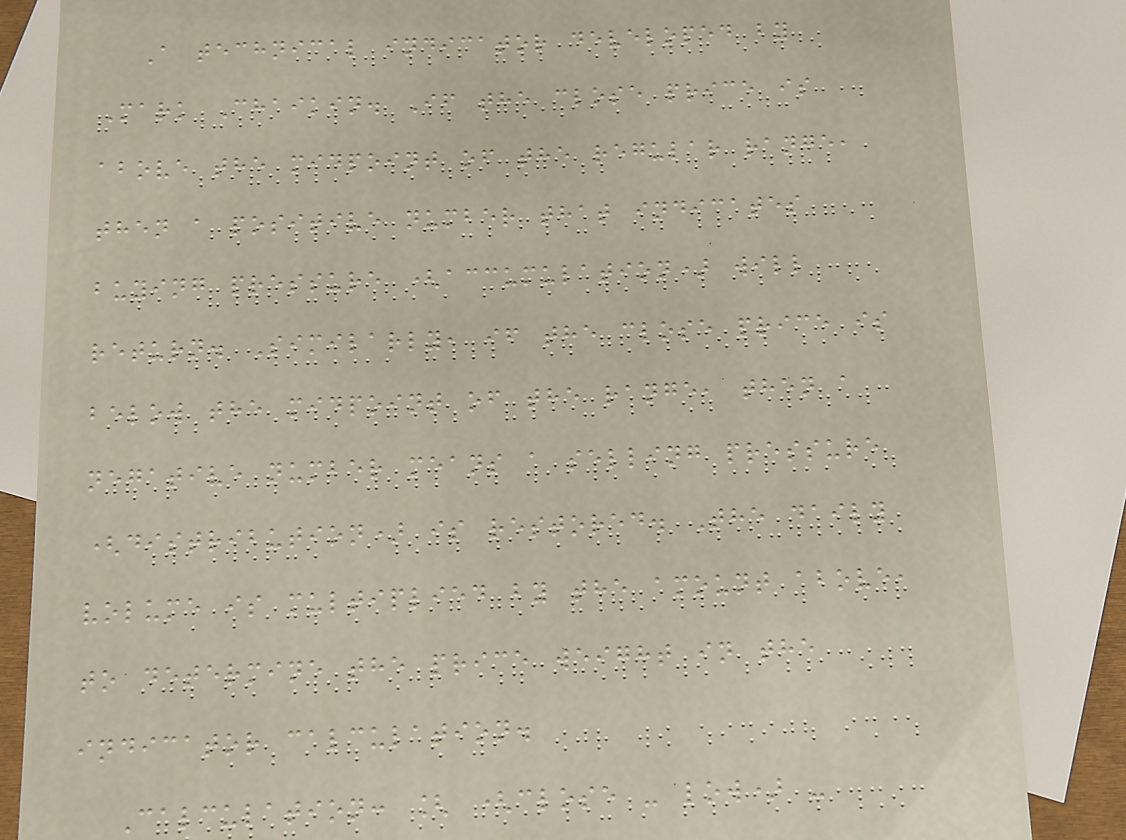A technical indicator developed by
Mark Chaikin. If the close price is
above the midpoint of the regular range,
then a positive number that indicates
buying pressure (accumulation) will
return. Similarly, if the close price is
below the midpoint of the range, then a
negative number means a selling pressure
(distribution) is restored. The daily
volume is multiplied by the amount above,
to determine the price weight in the
indicator calculation.
Calculation: [ (close - low) -
